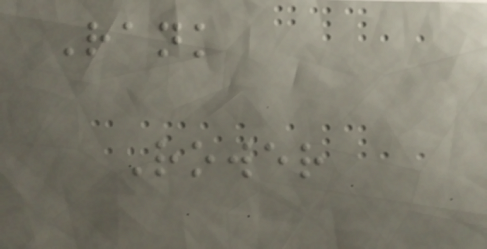Rank
Rower
